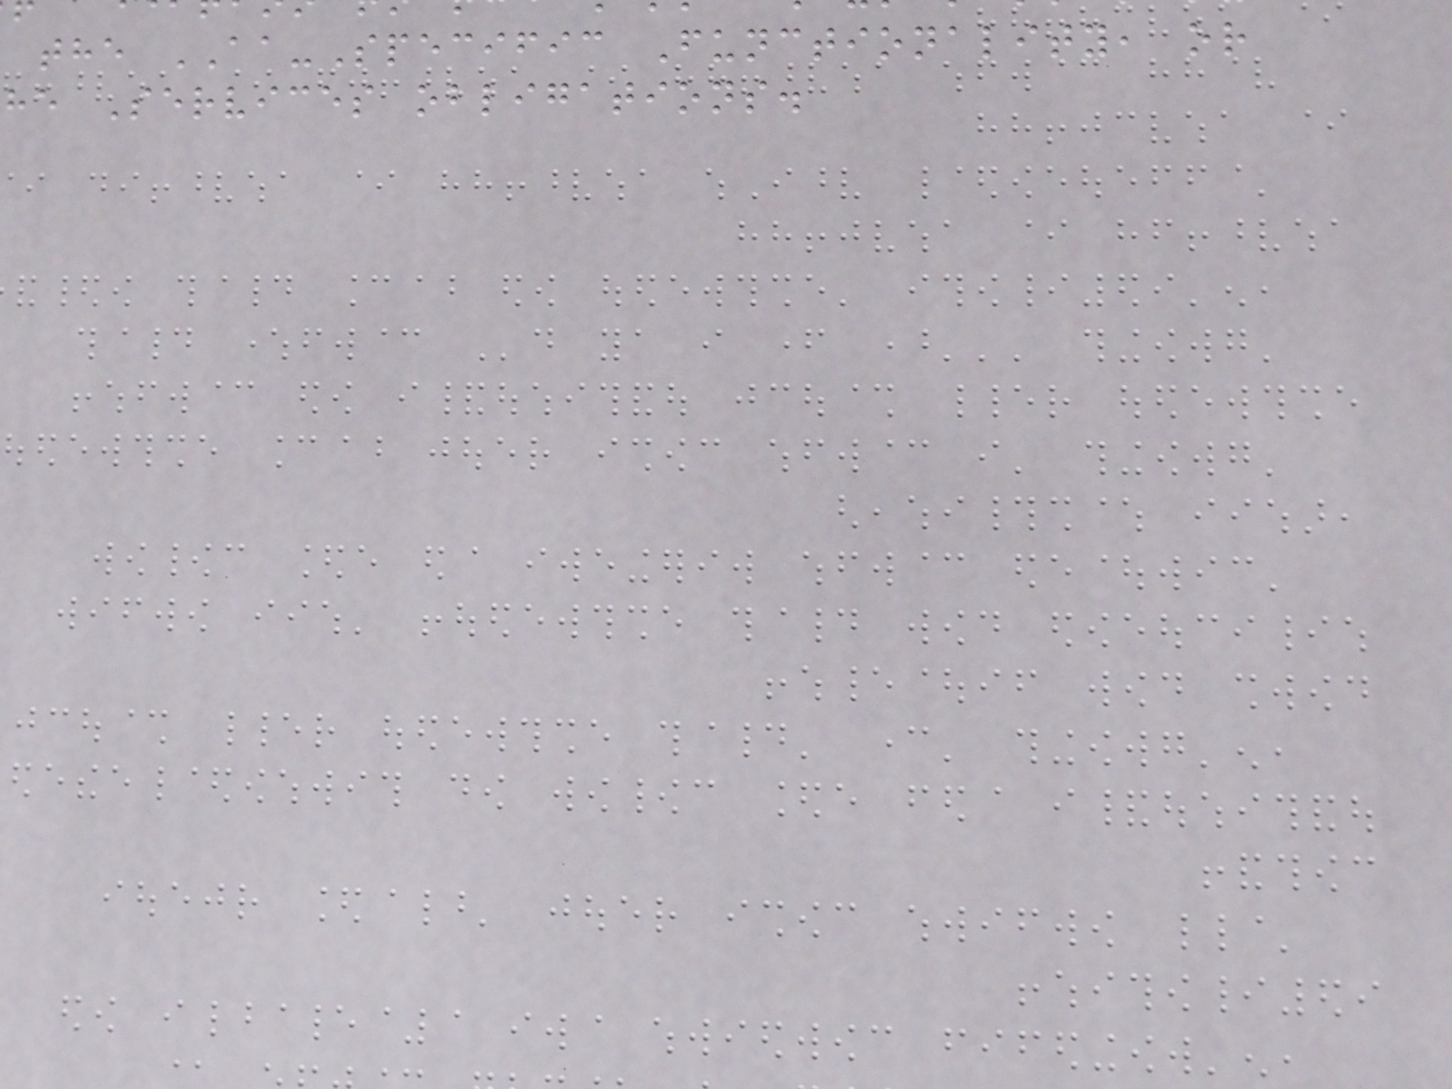the AA-Specific Functionality, or
he Services obligations.
